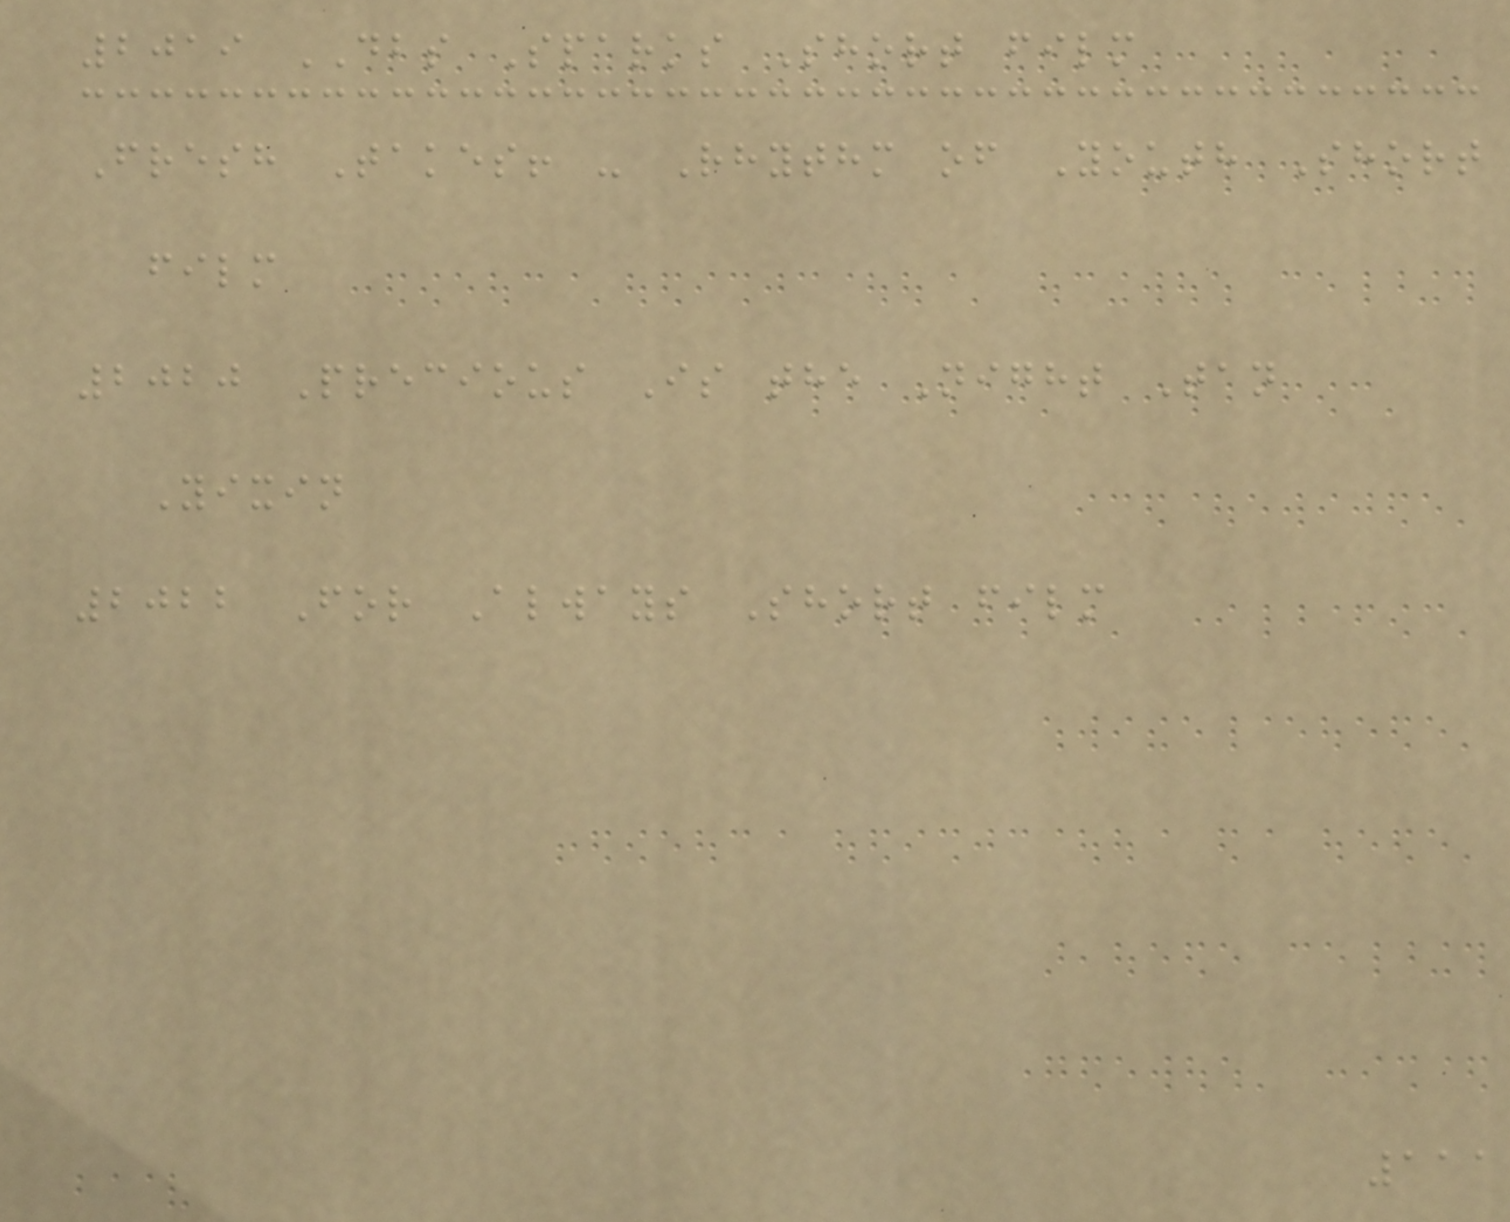2019 DBS Sparks Short film
Fresh Takes! - Rhythm of Youth Short
film
2020 Precious Is the Night Tan
Yixin
2022 For Always Short film
111
